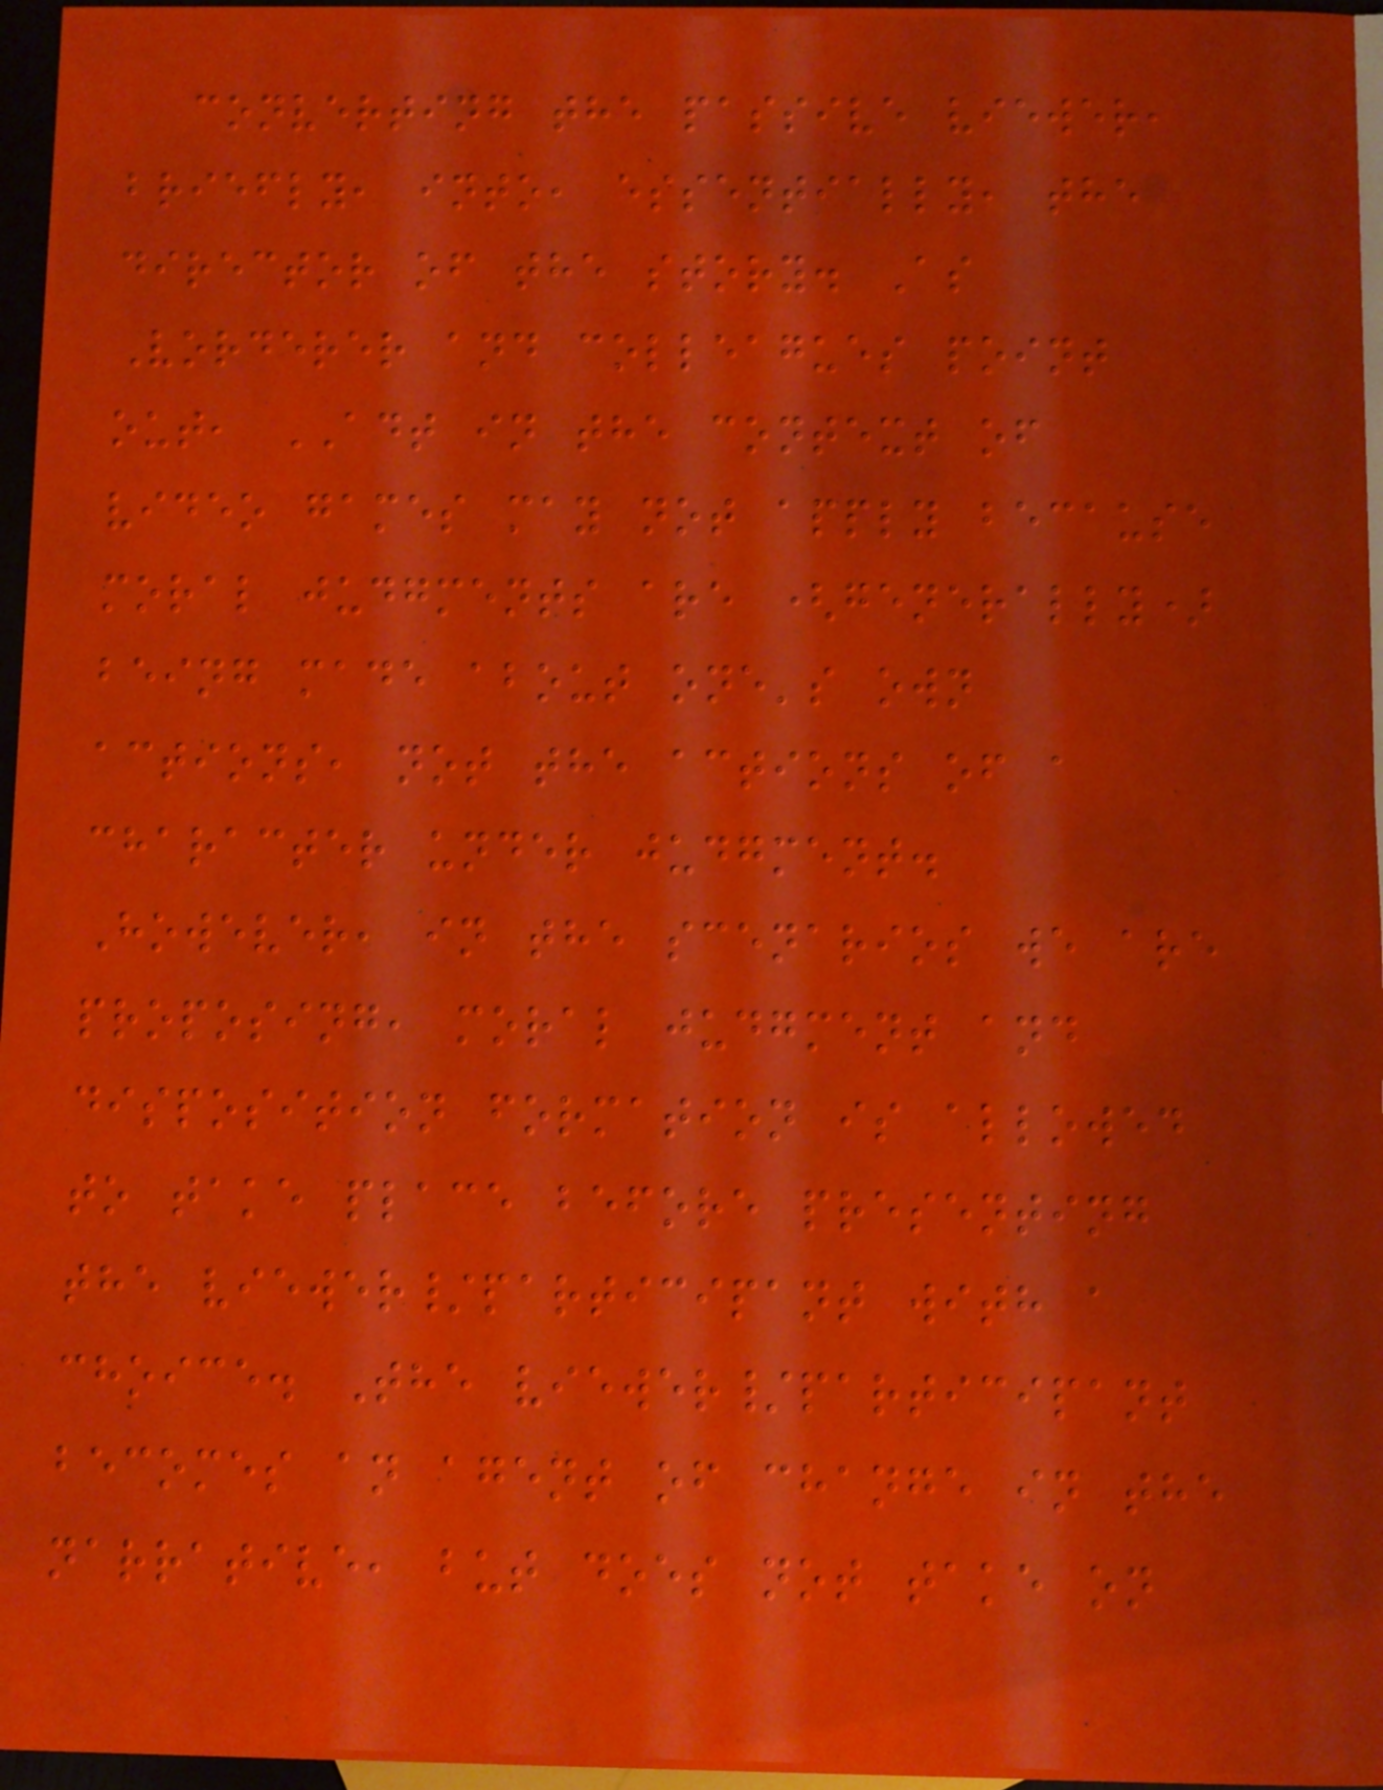converting the passive viewer,
briefly, into, essentially, the
director of the story. As
Vorderer and colleagues point
out, ADT in the context of
video games may not apply because
moral judgments are (generally)
being made about one's own
actions, not the actions of a
character under judgment.
However, in the scenarios we are
proposing, moral judgment and
disposition formation is allowed
to take place before presenting
the viewer/participant with a
choice. The viewer/participant
becomes an agent of change in the
narrative, but does not take on
